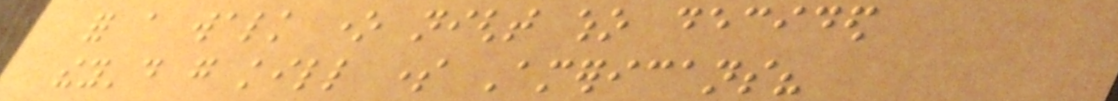for a walk one night who decided
they'd go kill some Americans?
